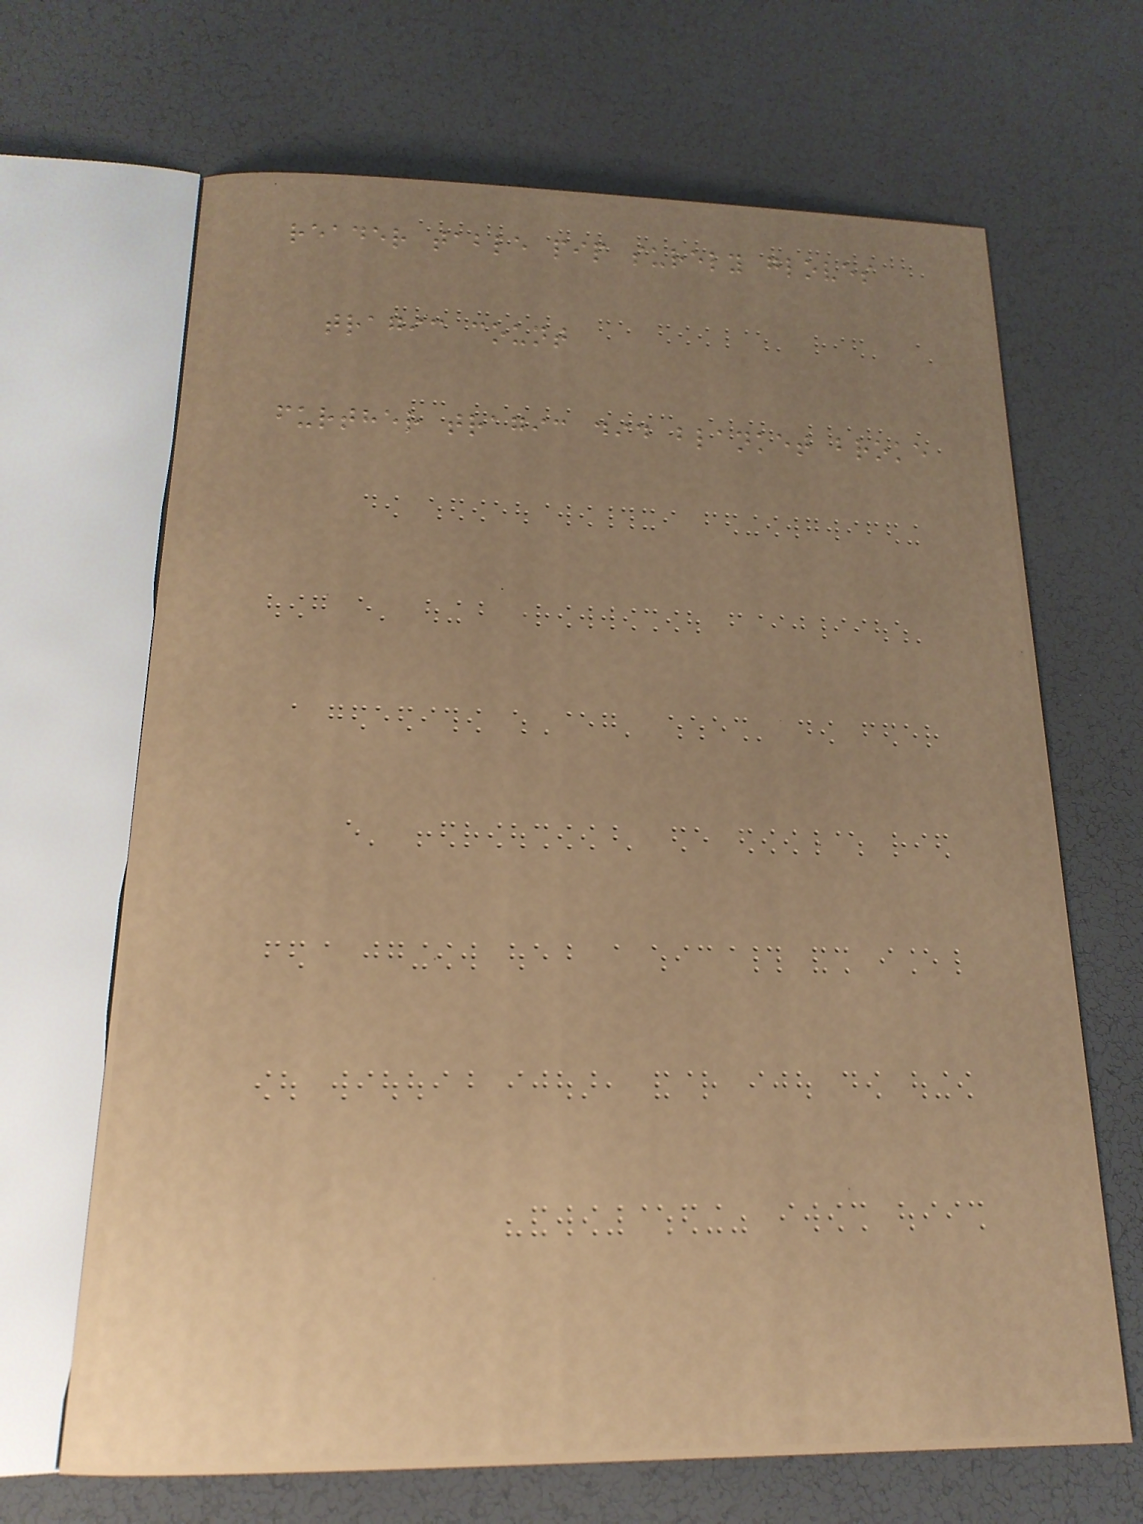reader table pip surely gloves
tragic count
further tragic did blanket broke
